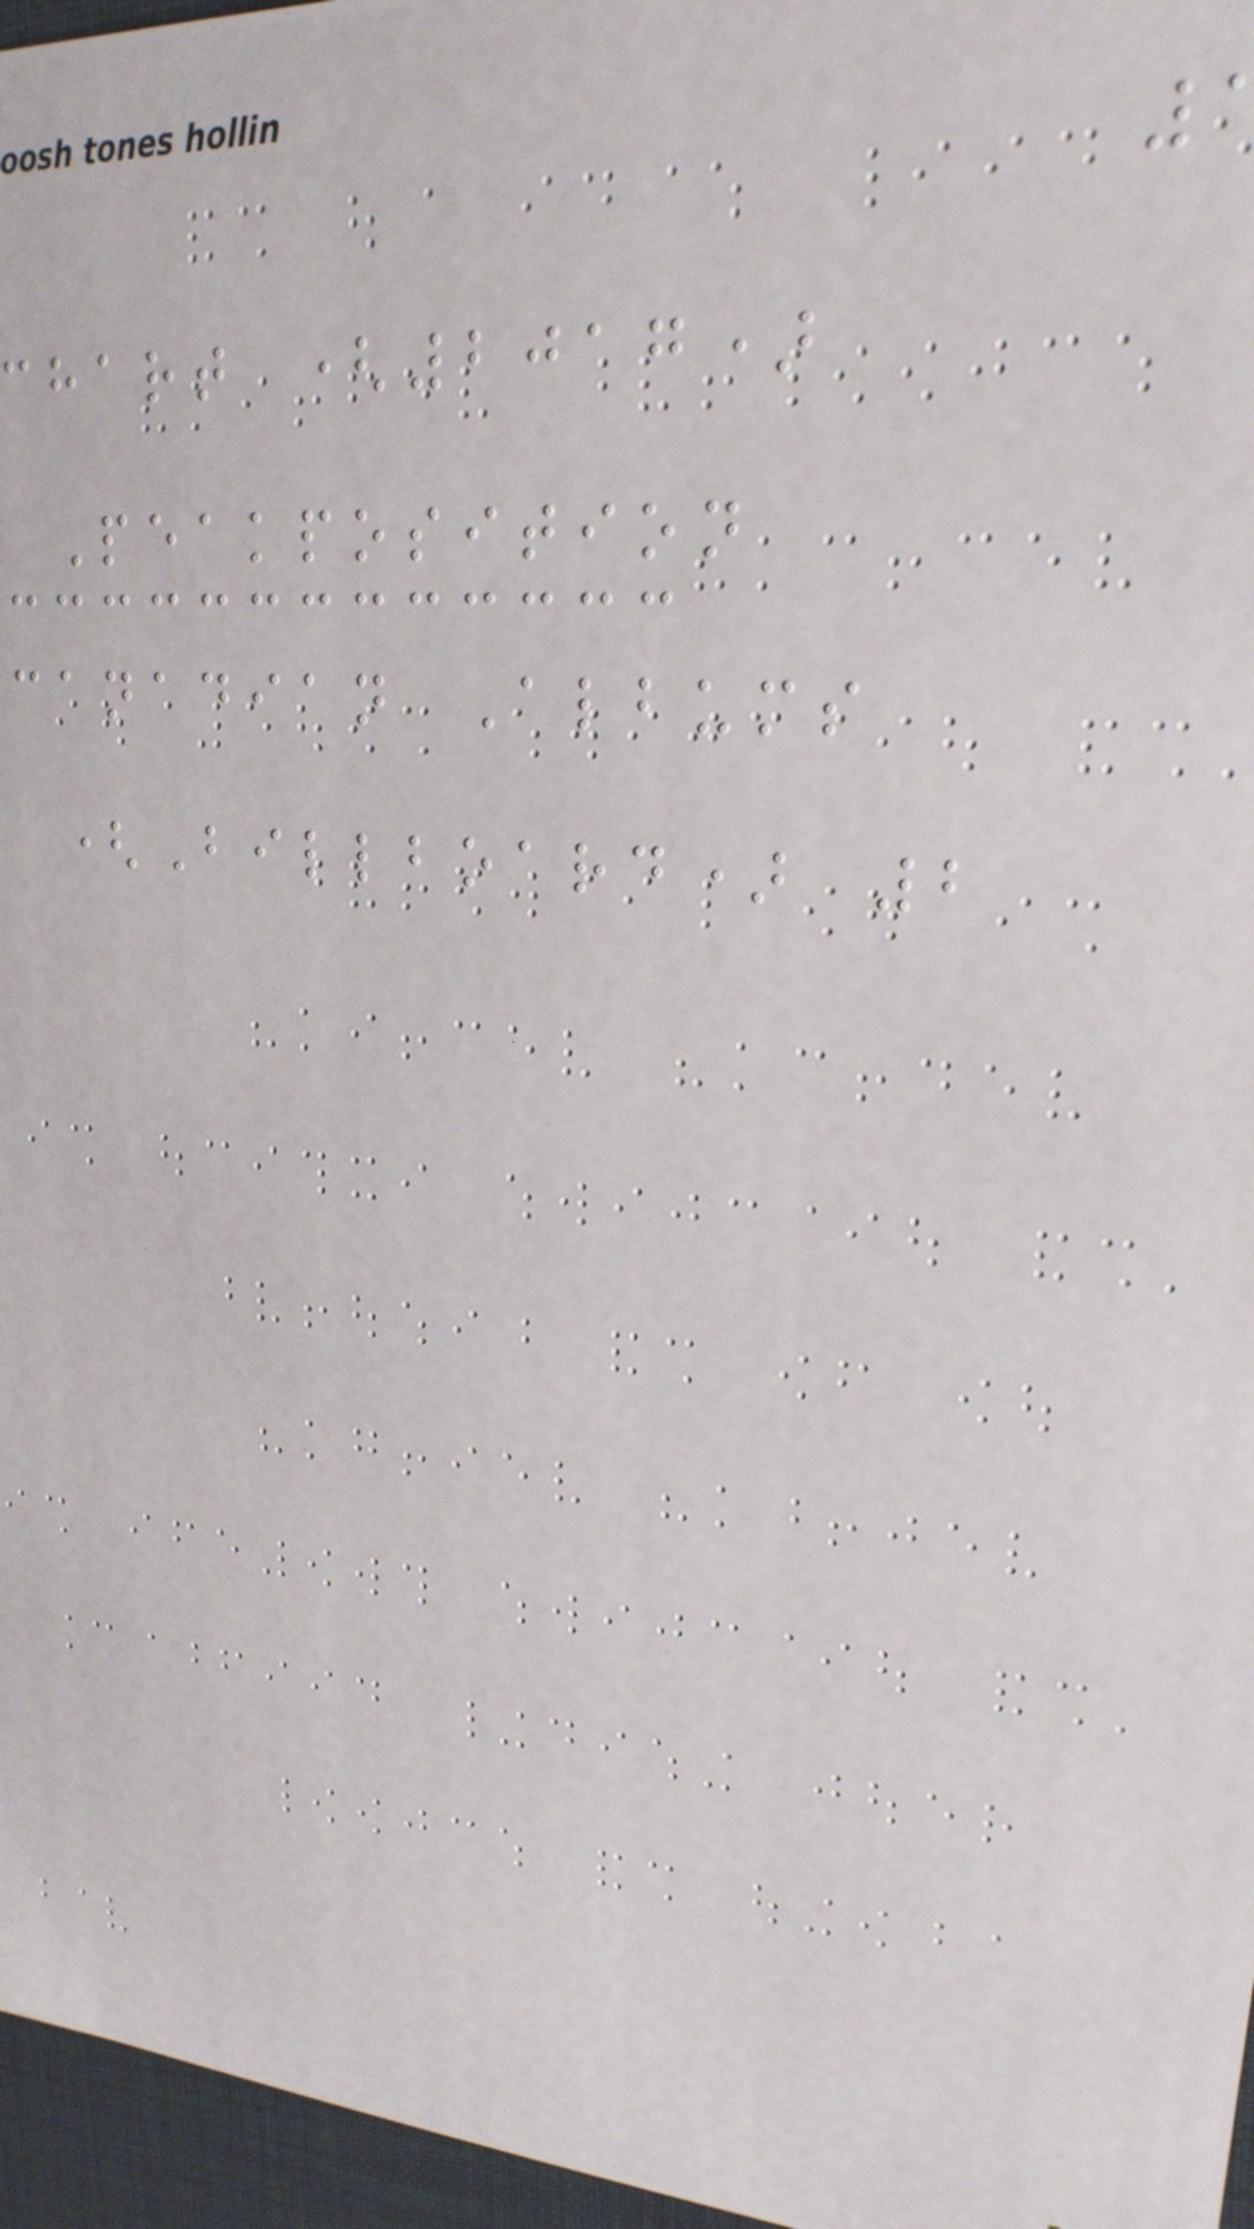chart (2017)
Peakposition
canadian Albums
(Billboard) 2
